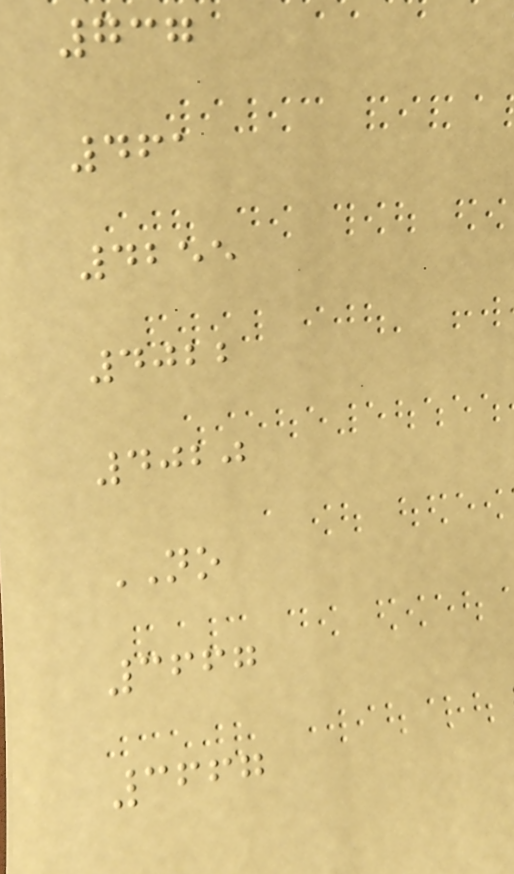737
461
4255
4022
4020
NO
3667
3667
